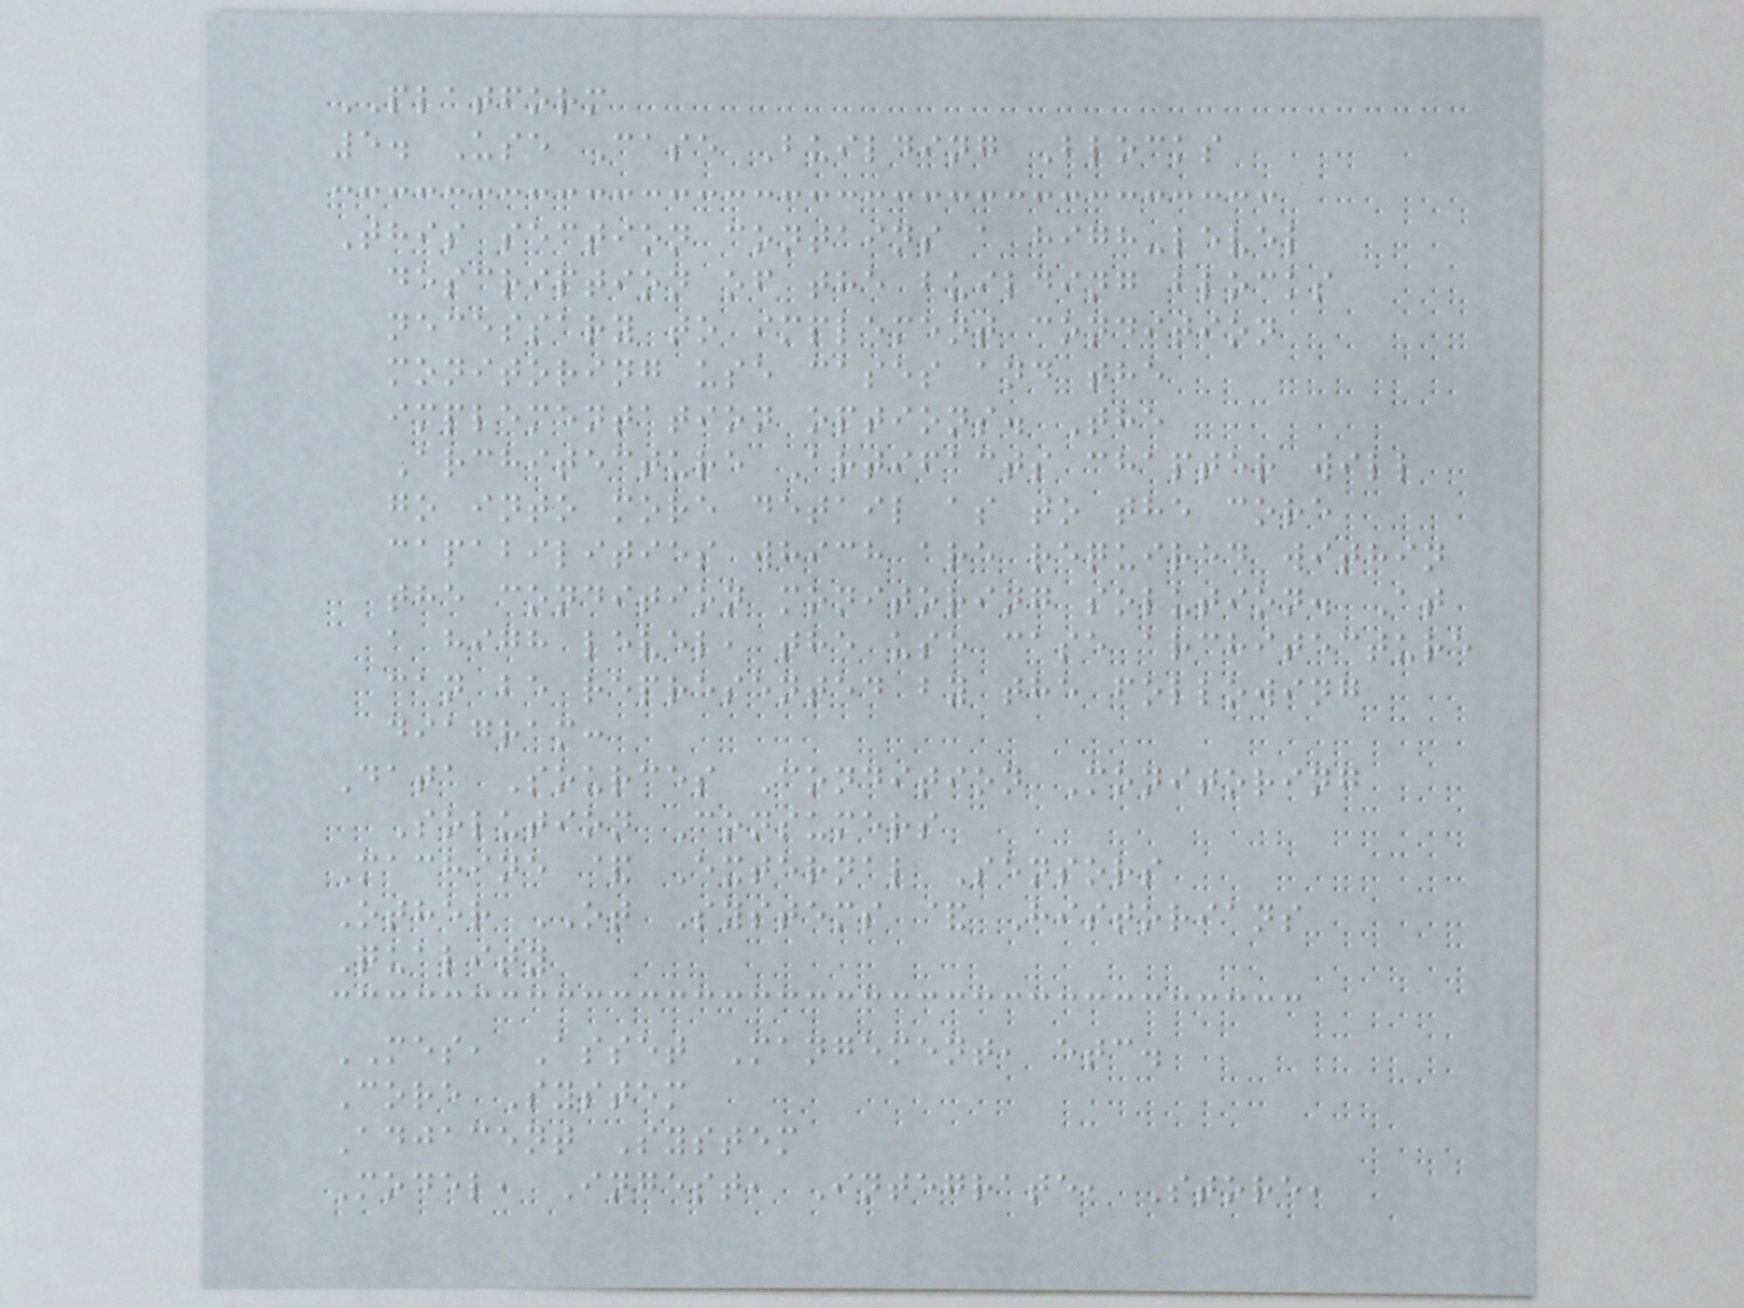PLATFORM
5. Use Case Building Blocks
This section contains a high-level
description of the building blocks
necessary to implement condition
monitoring use cases and the
implementation options. The
Architecture Artifacts chapter will
go into more detail as to the core
capabilities which are required within
the condition monitoring solution. At
a high level, the use case architecture
can be represented by the following
diagram:
Data Sources Condition Monitoring
Solution Consumers
Machine & External Sensors
Other OT Systems & Historians
Quality
MES, Asset Mangement, etc.
Core System
Adjacent System
Model, Ingest, Integrate, Store,
